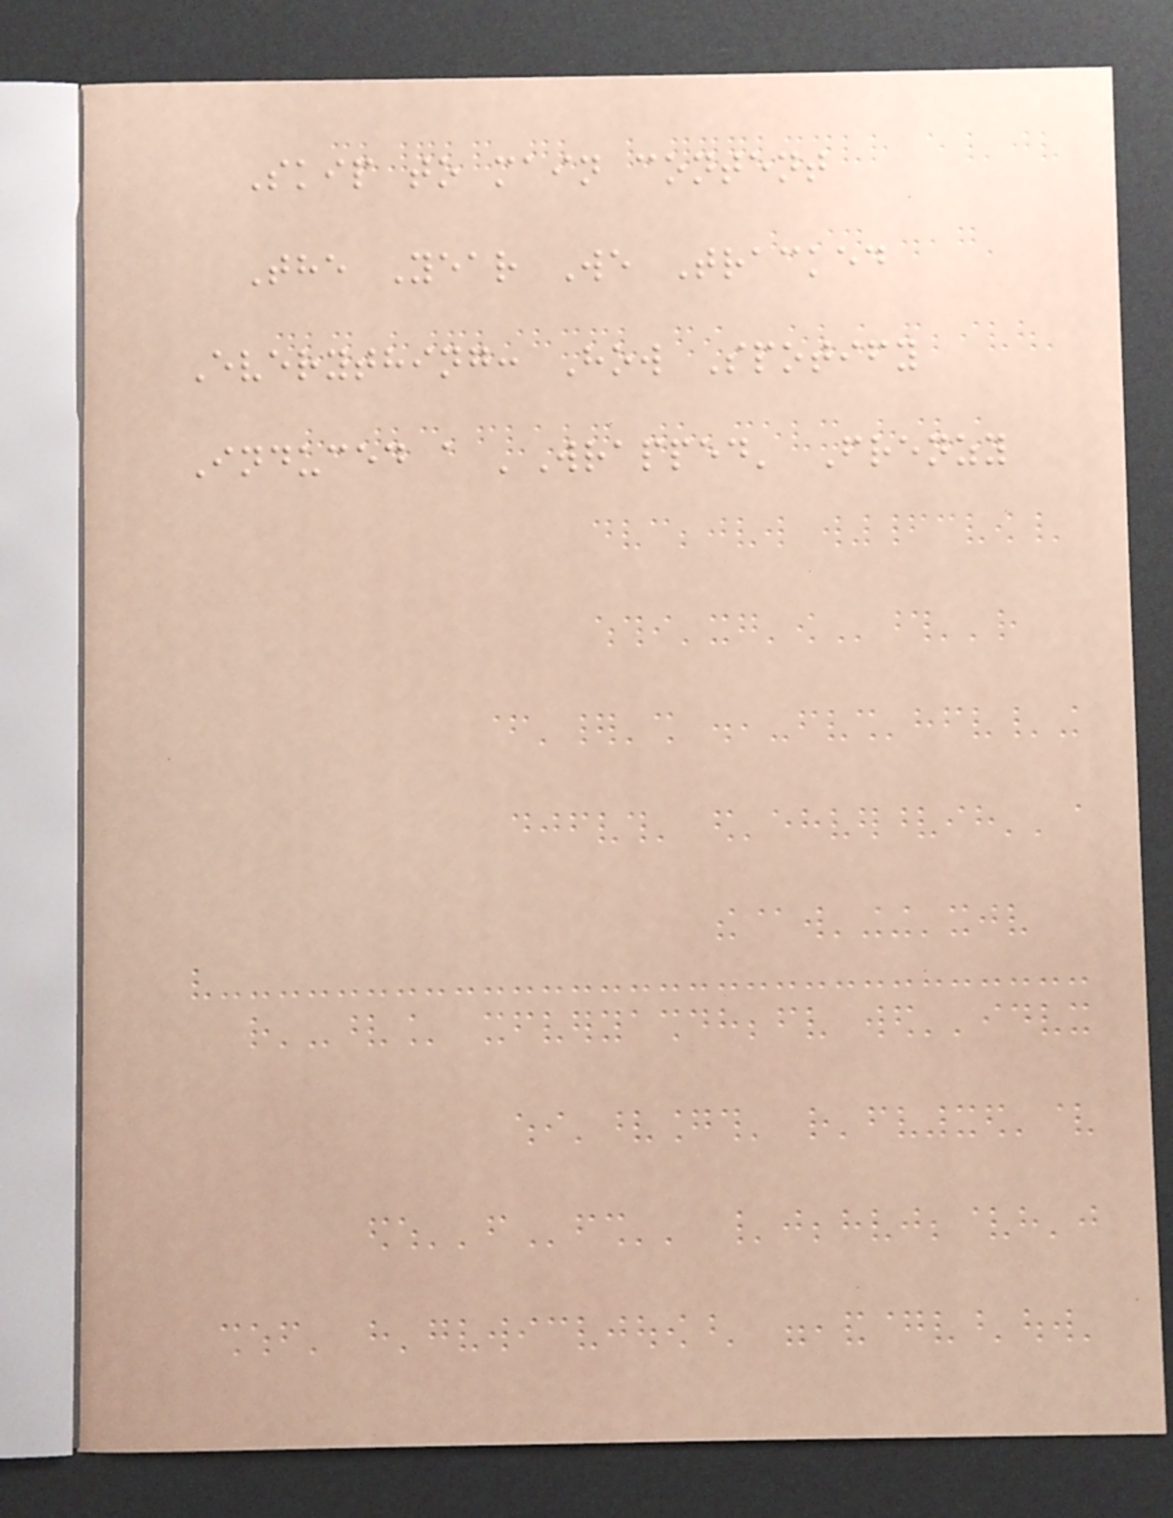Skip to main content
The Year We Tracked
Everything: How Spotify
Induced a 'Wrapped' Frenzy
